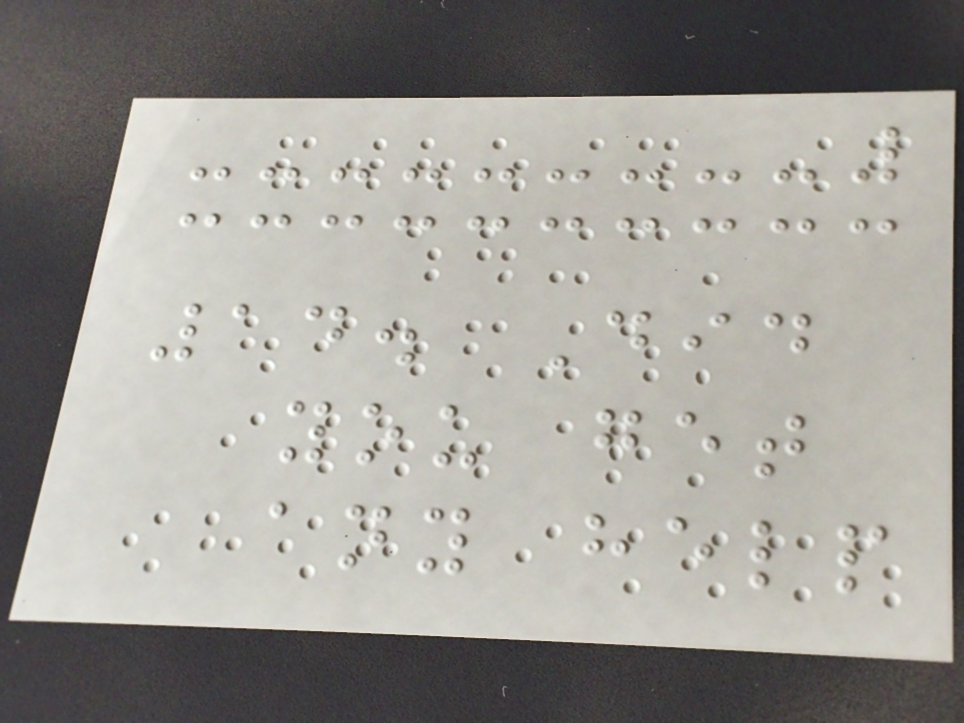14. Did
you get
any help
